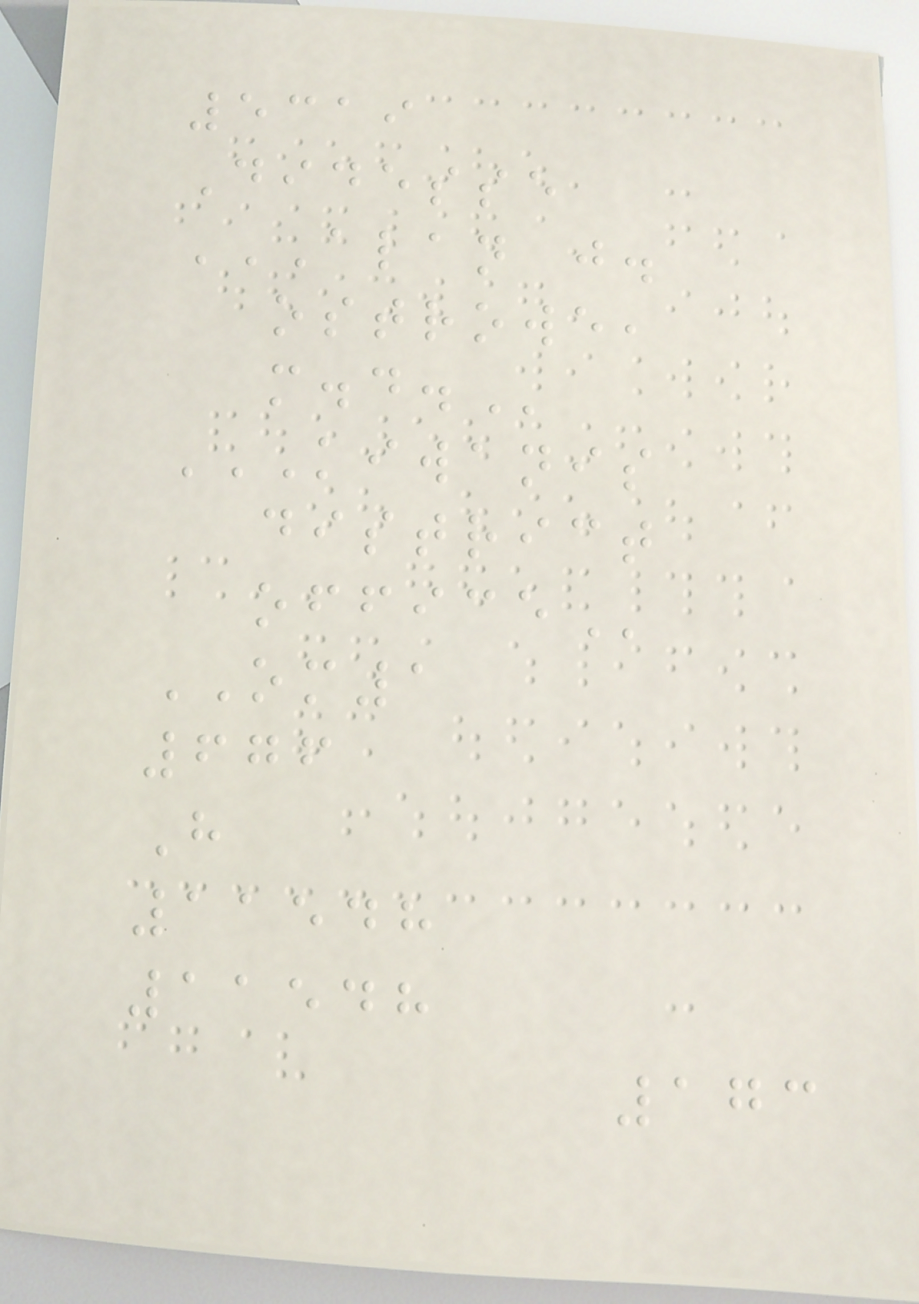5319
Didesse
ALAN J.
OSTROWE,
M.D.
KIWANIS
DISTRICT
OFFICE
OM1
676
H
11548
11548
173
